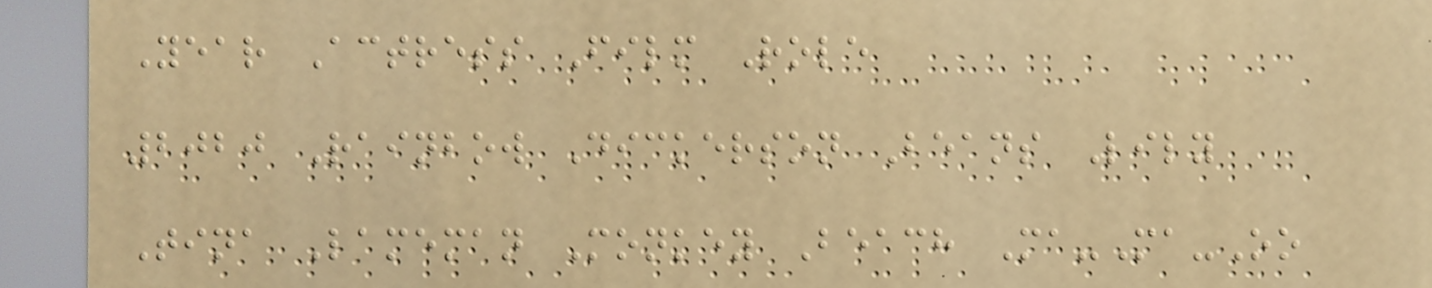Year Actress Film Role
2020 Rainbow Dickerson Beans Lily
Tina Lameman Monkey Beach Ma-Ma-Oo
